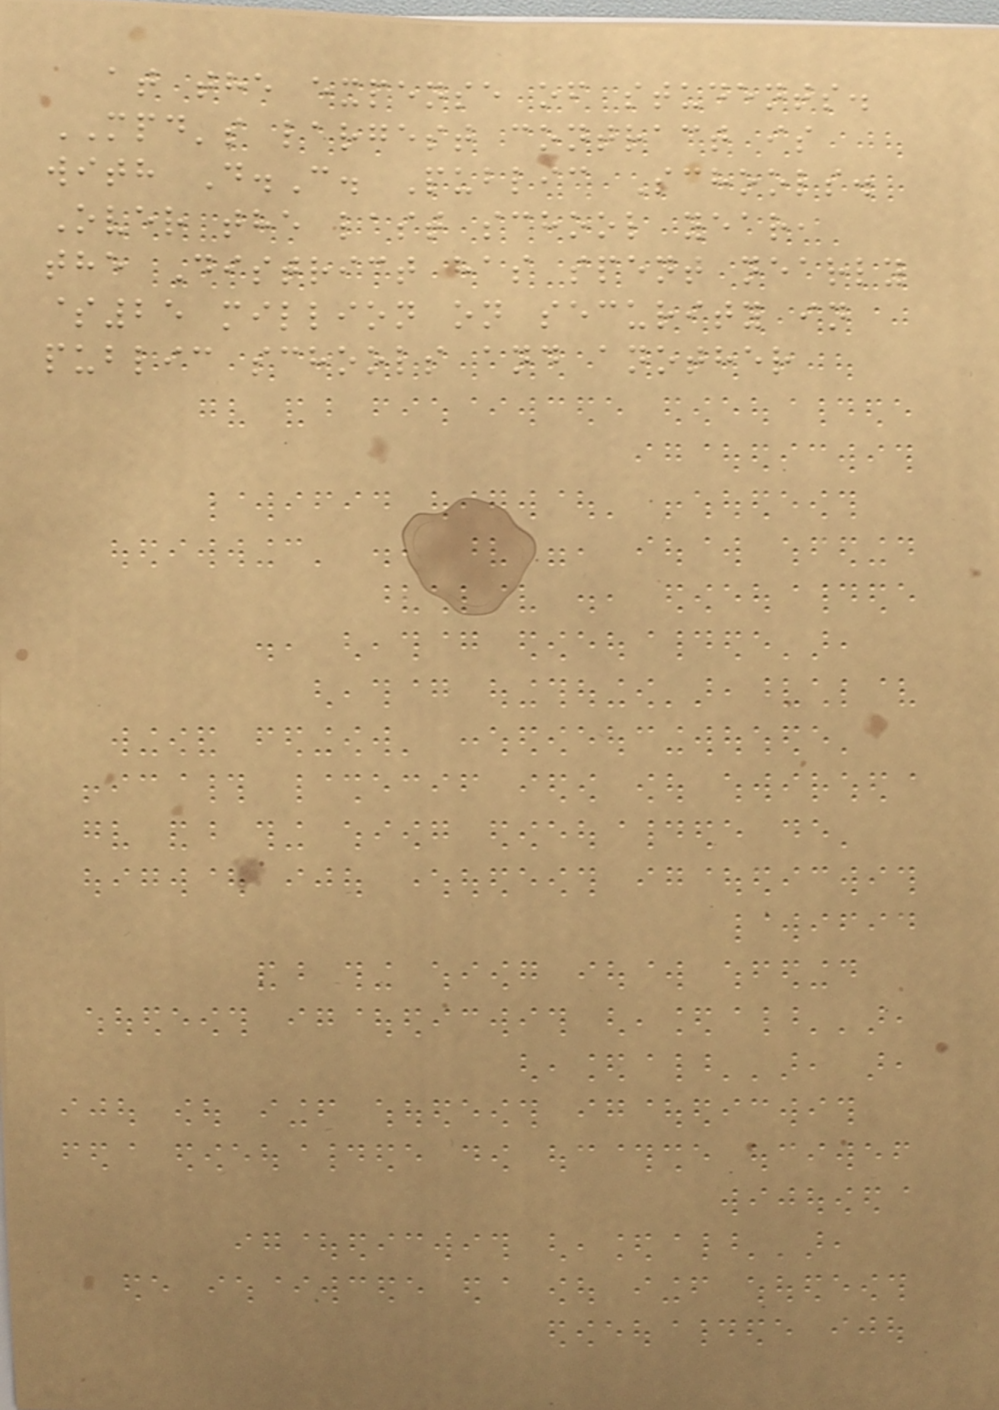at the expense of students.
MPD's largest contract is
with D.C. Public Schools.
Over the last school year,
the District has spent nearly
$25 million on security in
public schools and another
